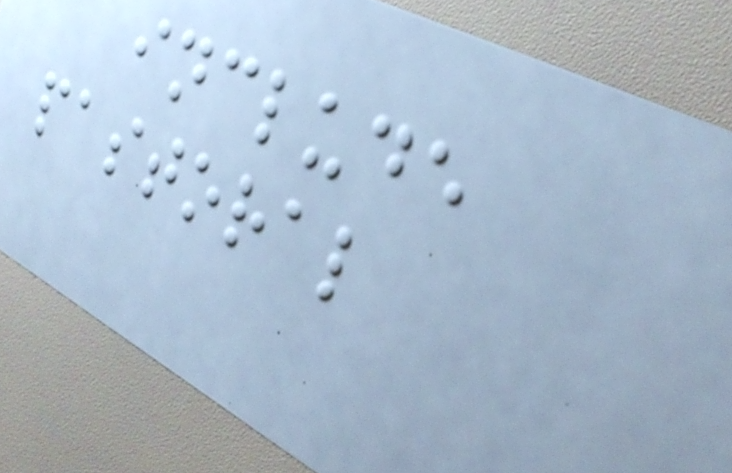include
pastoral
